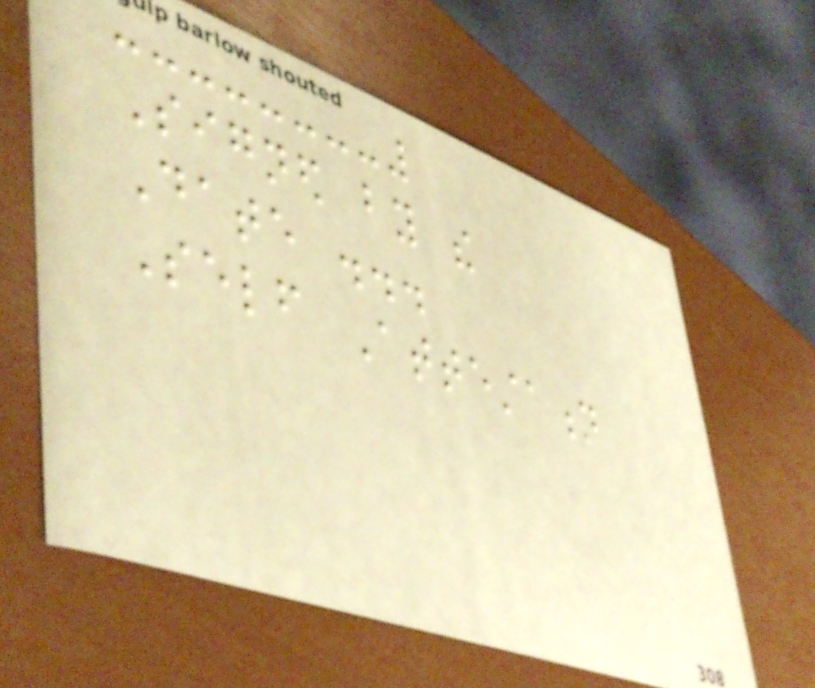Signed by the
Date ...
Self Attestation
